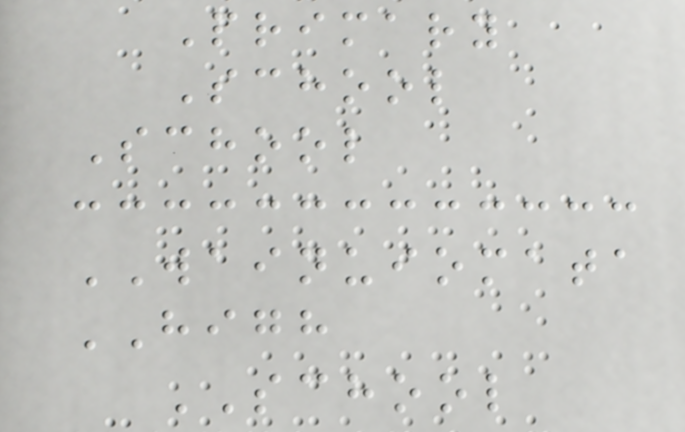Primary
School
School
WAINUIOMATA
HIGH
SCHOOL
